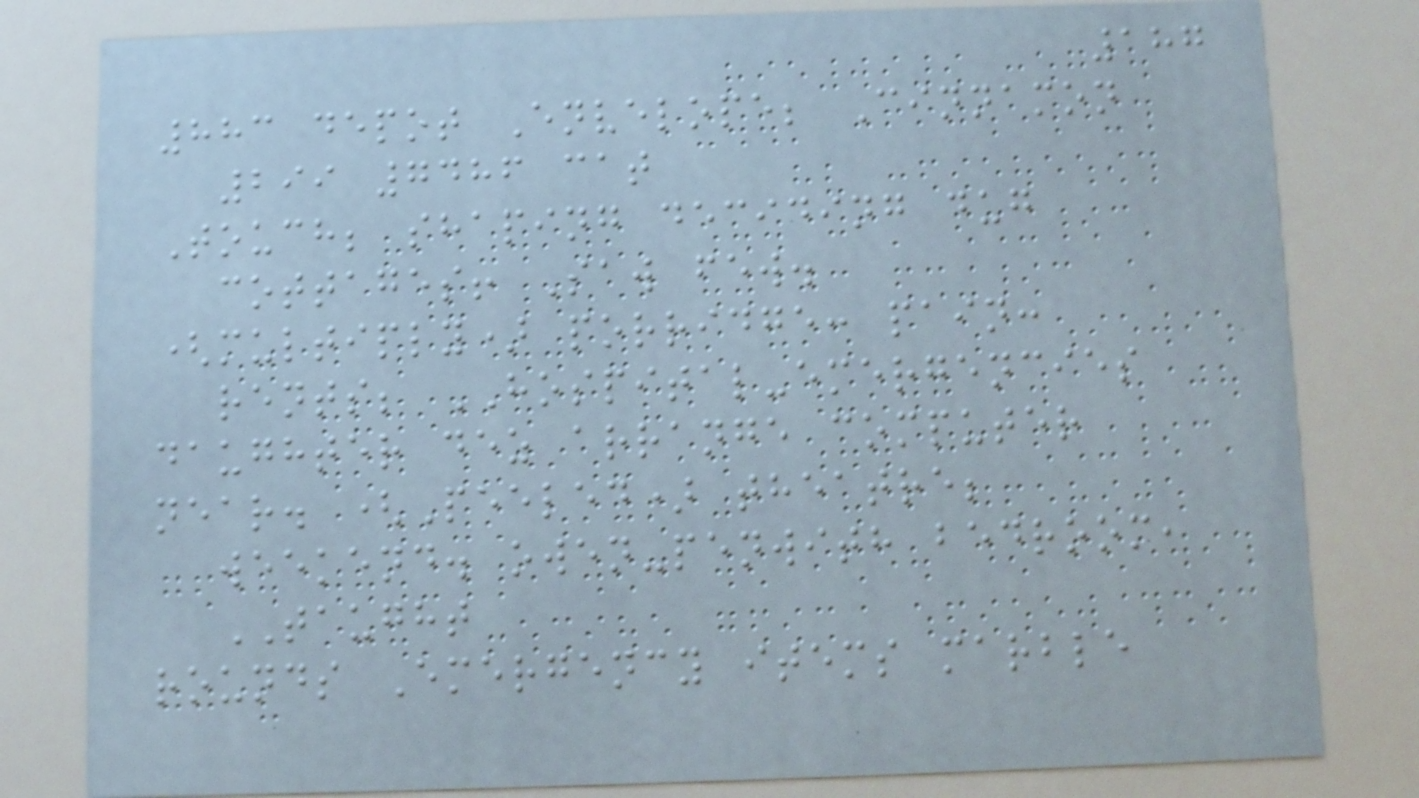187
883 depot Envelope; Cinnamon
299 7486 cat
Touch; shaping deciding dug
cottages! Saw few.
(multiply) porridge: pain:
rents; HOSPITAL-emergencies
daughter dez arrange computer
near. (Peeled) theatre;
weekend. owen-penwith bedroom,
TAUGHT
rounds Emergency items marble
